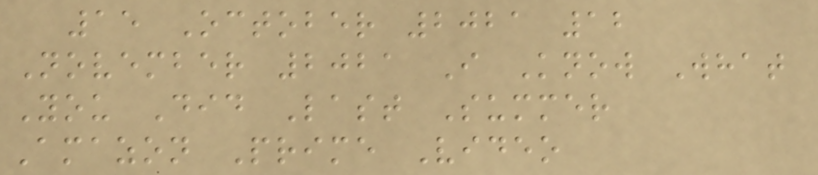15 October 2021 12
November 2021 I Know What
You Did Last Summer
Amazon Prime Video
